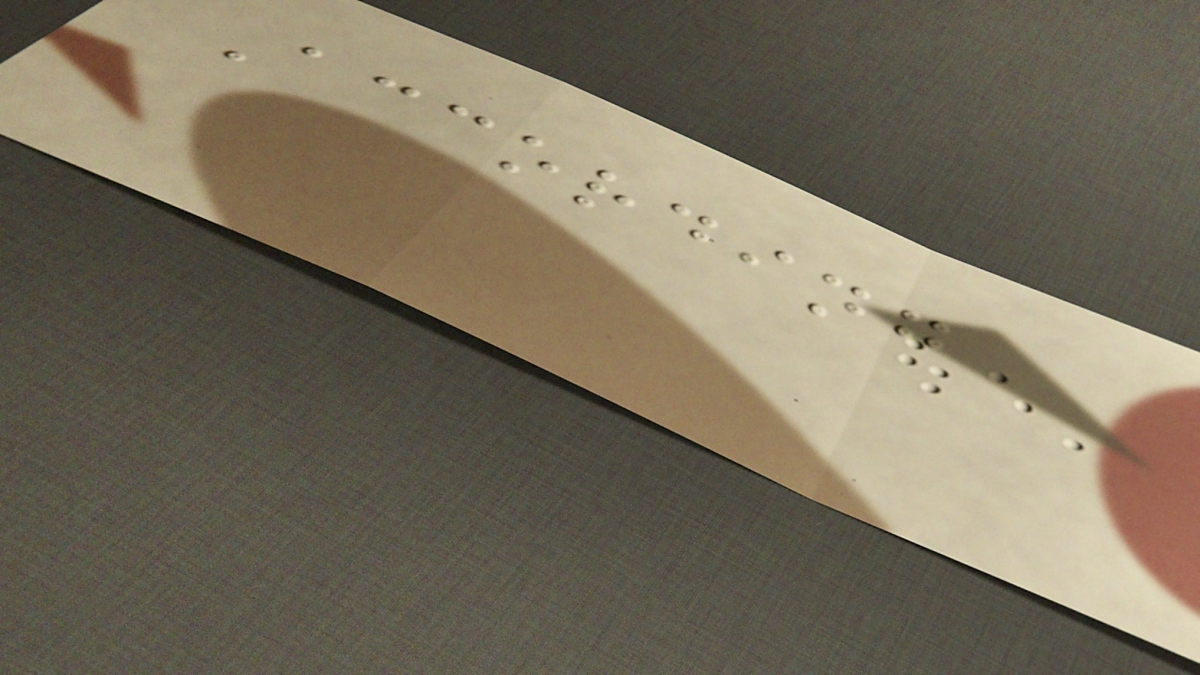According
